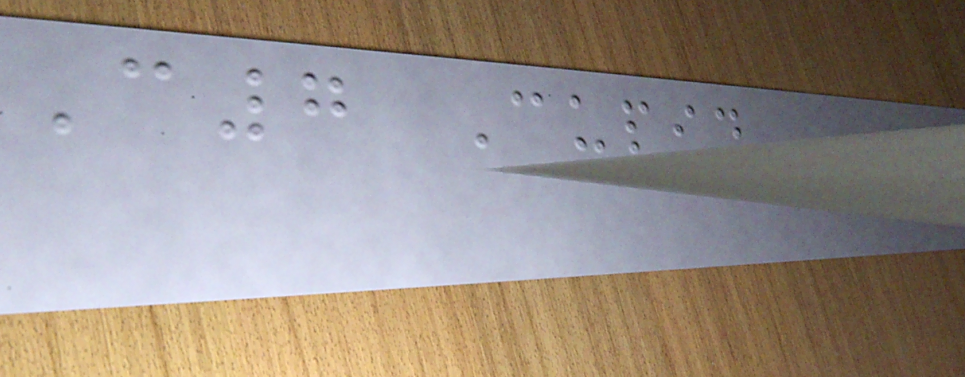C7 Cupid
